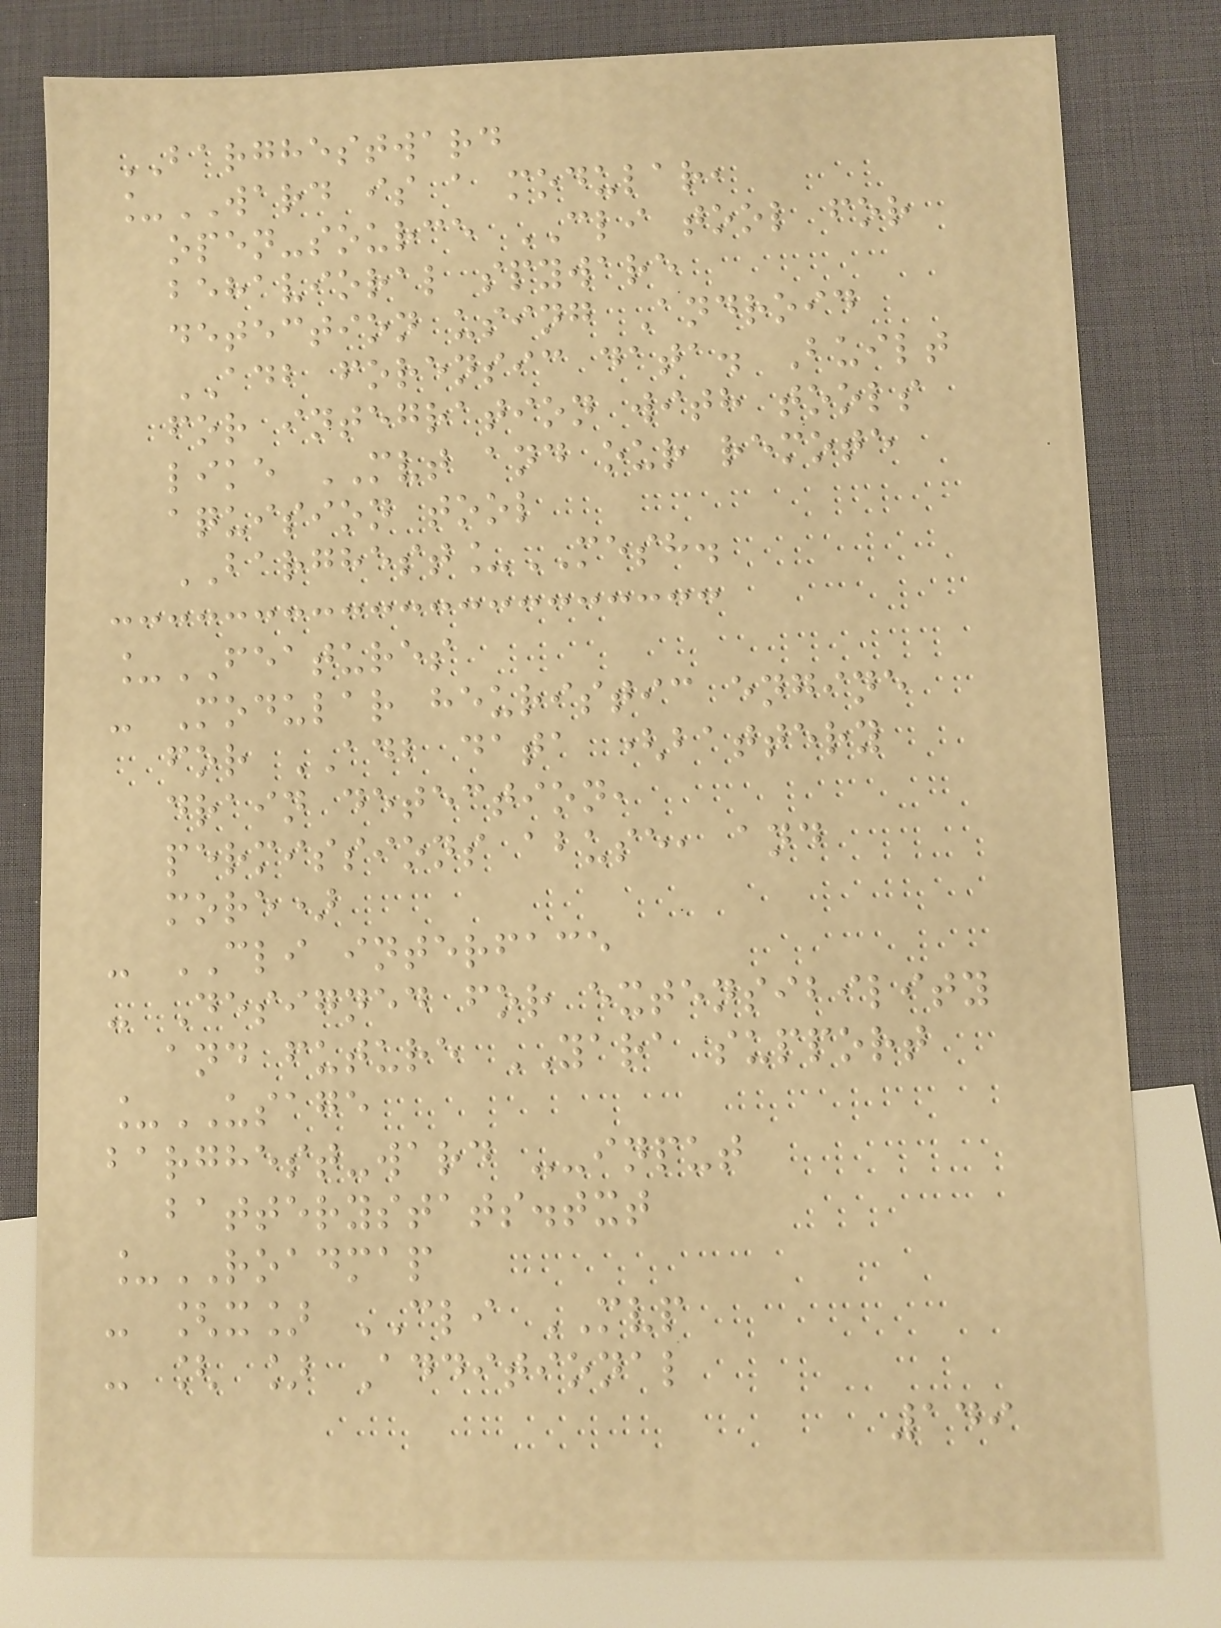BARGHESTWARD
_WARD is a modular,
open-source CLI tool for
behavioral spyware
detection using Android
ADB forensic data. Built
for integration with tools
like MVT and our remote
aquision tool
BARGHEST_MESH.
_FEATURES
- Modular heuristic engine
for ADB data (battery
drain detection,
permissions abuse, and
more)
- CLI interface
- Designed for extensibility
and future YARA support
_USAGE
barghest-ward --input
batterystats.txt
_ROADMAP
- [x] CLI MVP
- [ ] Additional
149
